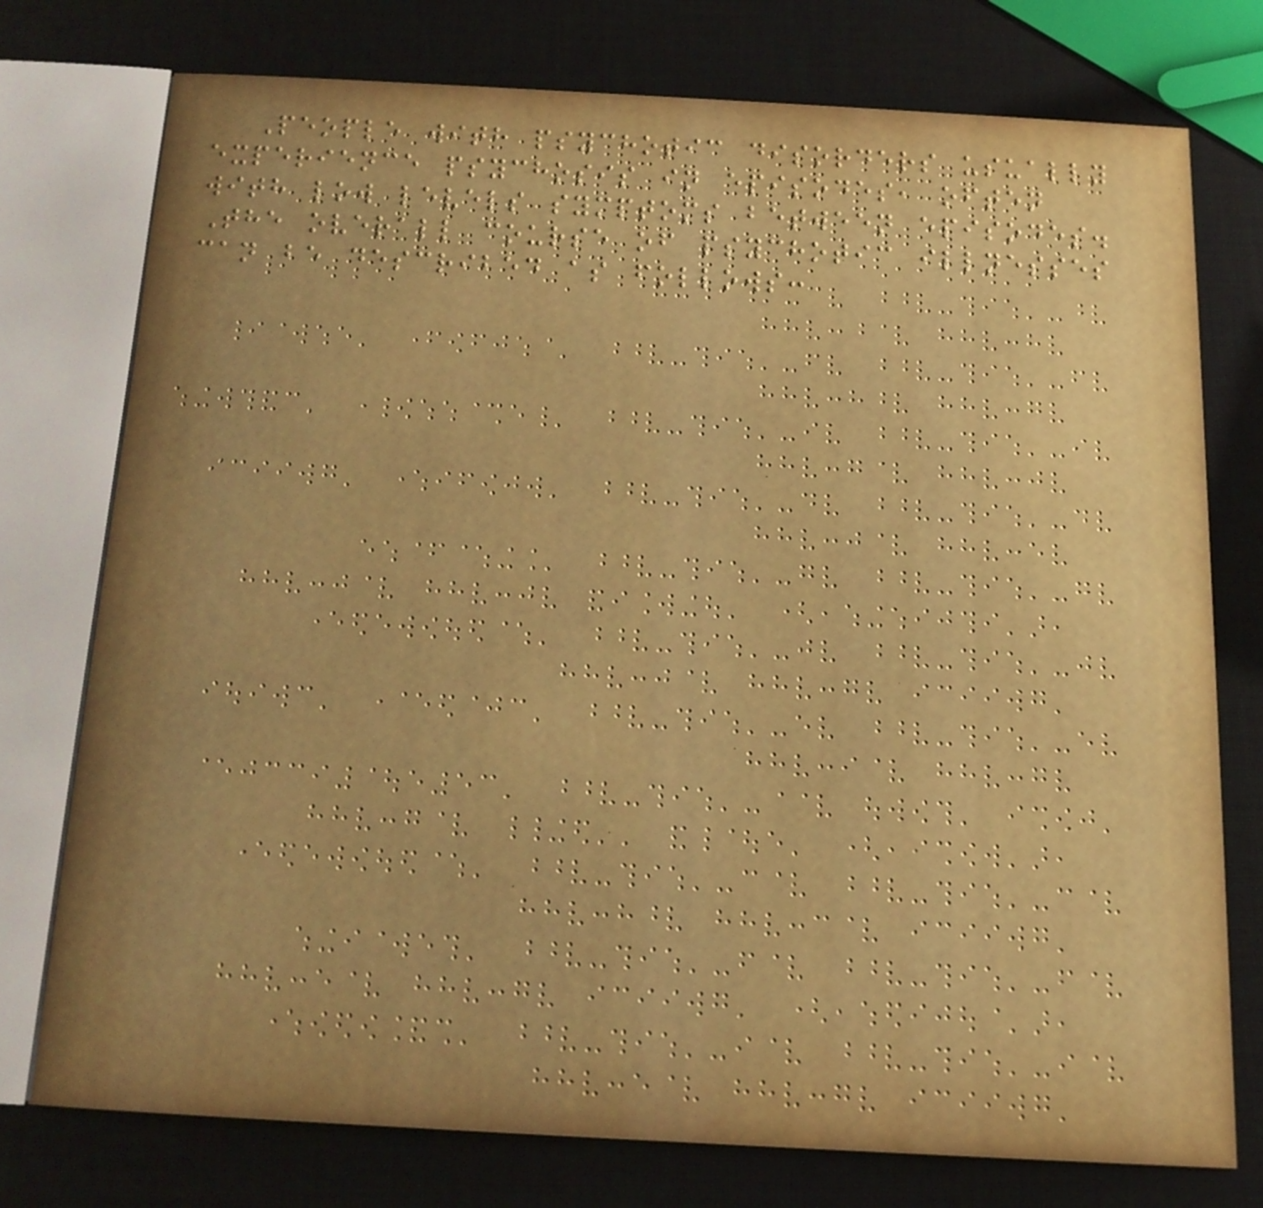People with psychotic disorders usually
experience psychosis in episodes, often
with low levels symptoms between episodes.
The overall course of psychotic illnesses
can be described as follows:
